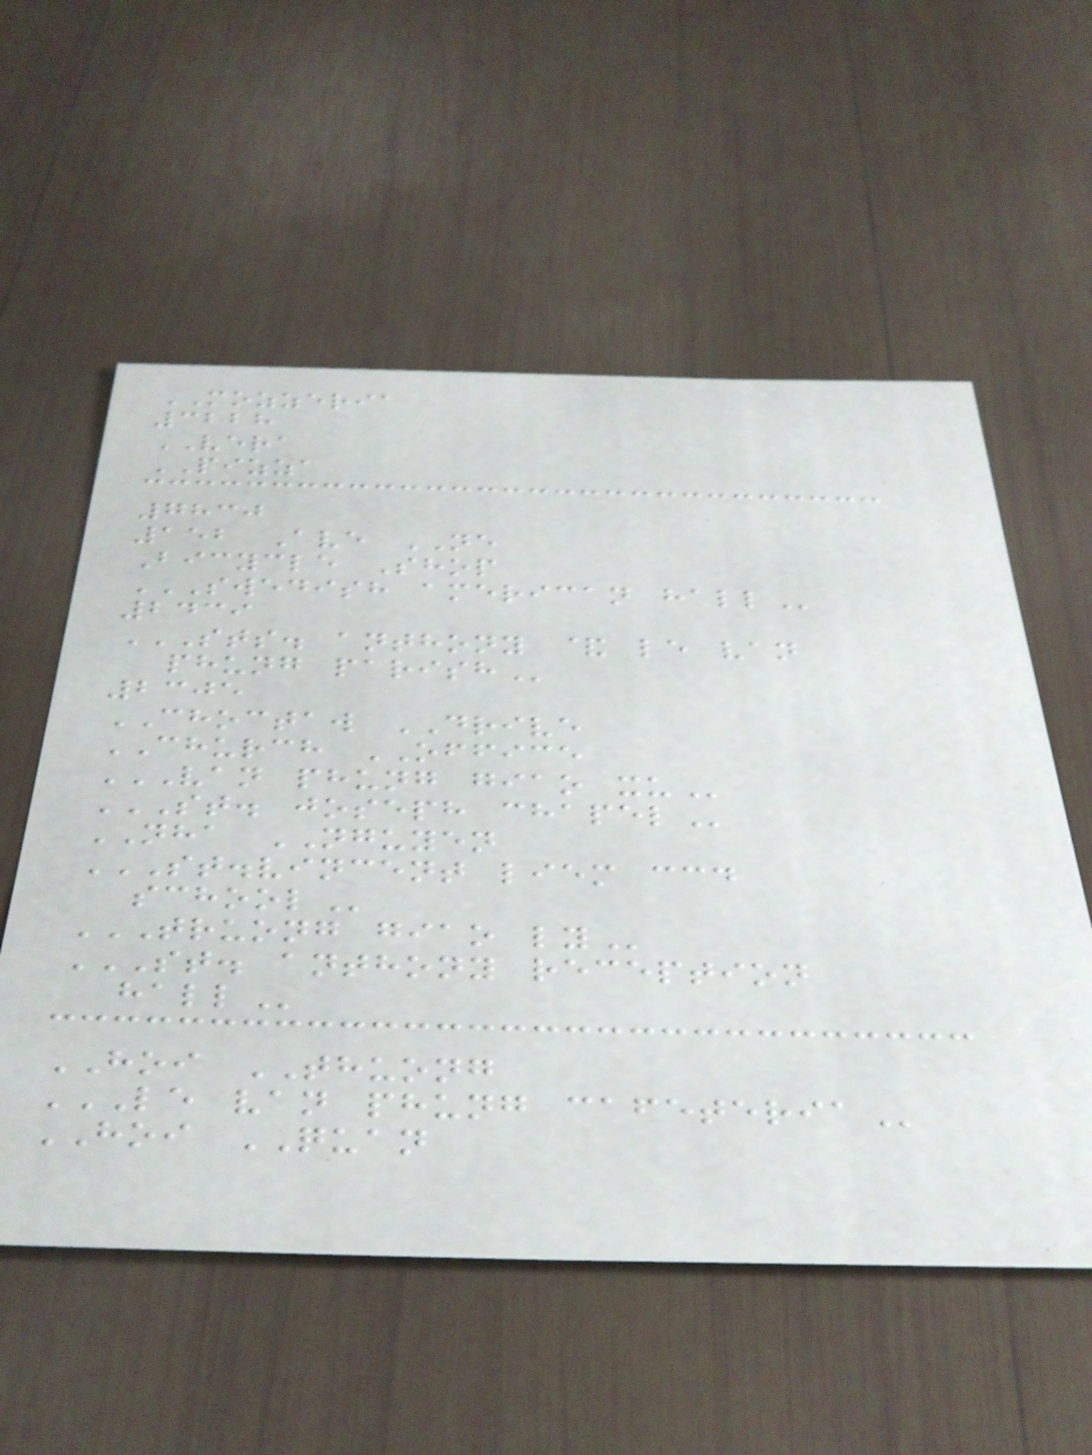MOZZERIA
3228
VERA
PIZZA
7830
152 Ave NE
Bicycle Shop
SWEDISH AMERICAN HALL
2439
STS. ANTHONY & LE VAN
PHUNG PARISH
2305
CHOCTAW DRIVE
CHURCH OFFICE
VAN PHUNG GIAO XU
ST. JOSEPH CHAPEL
NHA NGUYEN
ST.VINCENT LIEM CCD
SCHOOL
TRUONG GIAO LY
ST. ANTHONY RECEPTION
HALL
HOI THUONG
LE VAN PHUNG CAFETERIA
HOI QUAN
